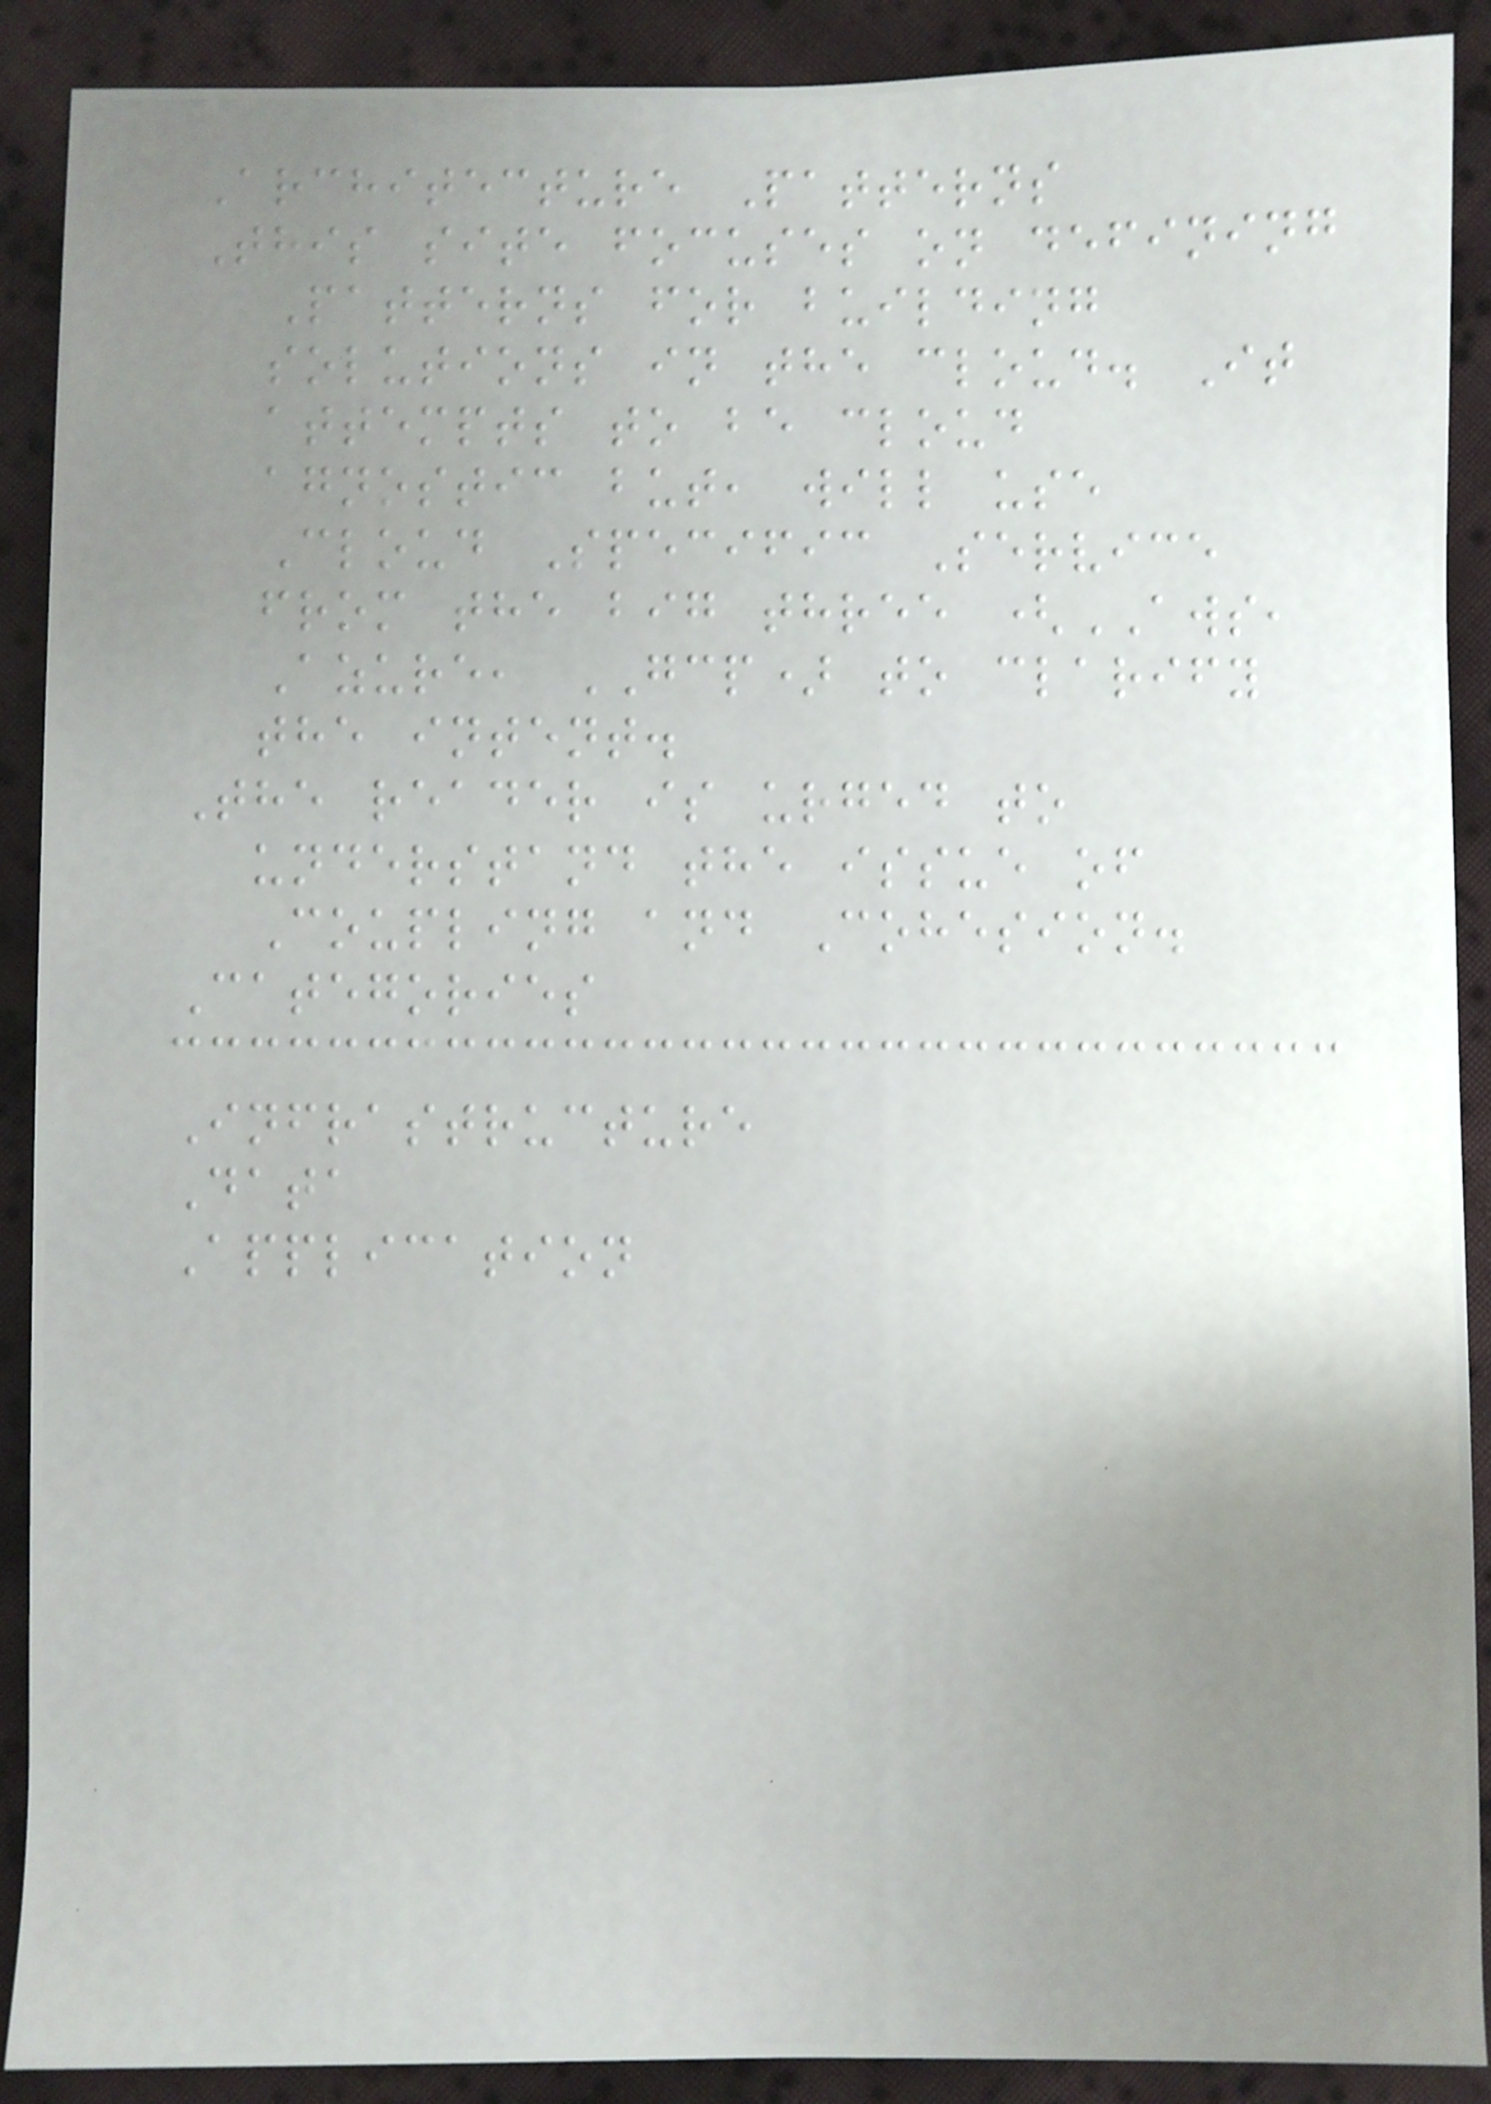Architecture Patterns
This site focuses on defining
Patterns for building
solutions in the cloud. It
attempts to be cloud
agnostic but, will use
Cloud Specific Service
from the big three (AWS,
Azure, GCP) to clarify
the intent.
The reader is urged to
understand the issue of
Coupling and Cohesion.
Categories
Infrastructure
Data
Application
